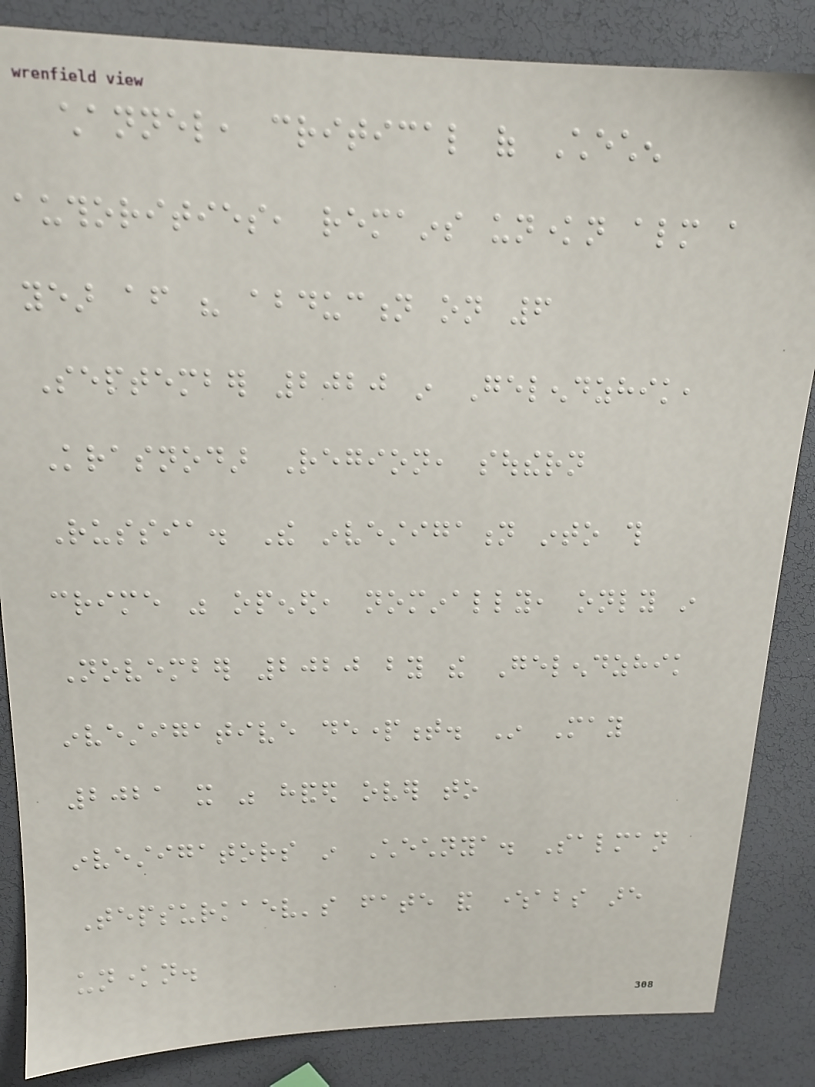channel, critical of Chechen
authorities, remains unknown almost a
year after his abduction on 6
September 2020 in Gelendzhik,
Krasnodar Region, southern
Russia. The investigation into this
crime was opened, nominally, only in
November 2020 by the Gelendzhik
investigative department. In May
2021 it was handed over to
investigators in Chechnya. Salman
Tepsurkaev's fate and whereabouts are
unknown.
